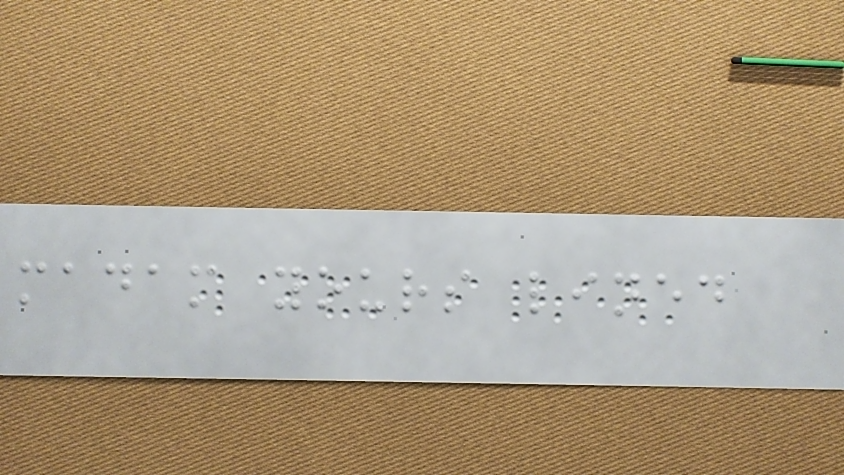madam yours lined
